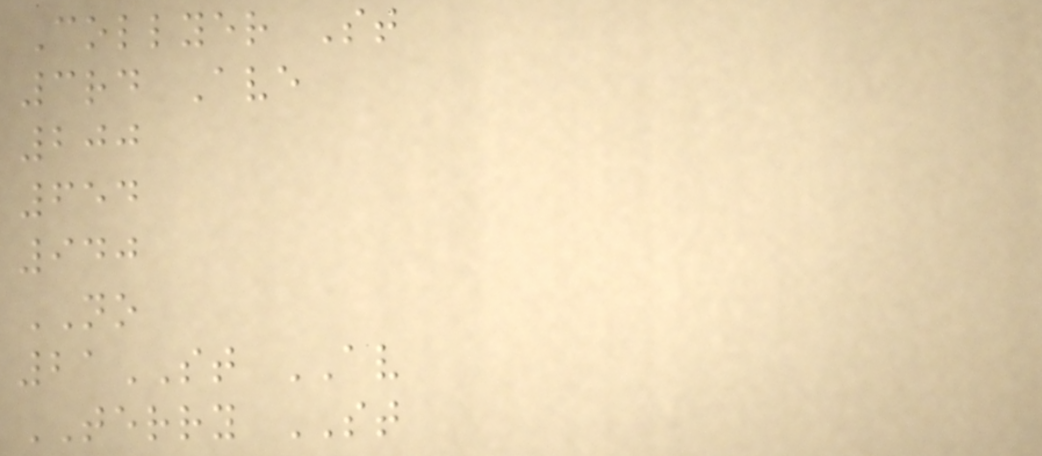Collyer St
3rd Ave
200
654
940
NO
21ST AV
TERRY ST
